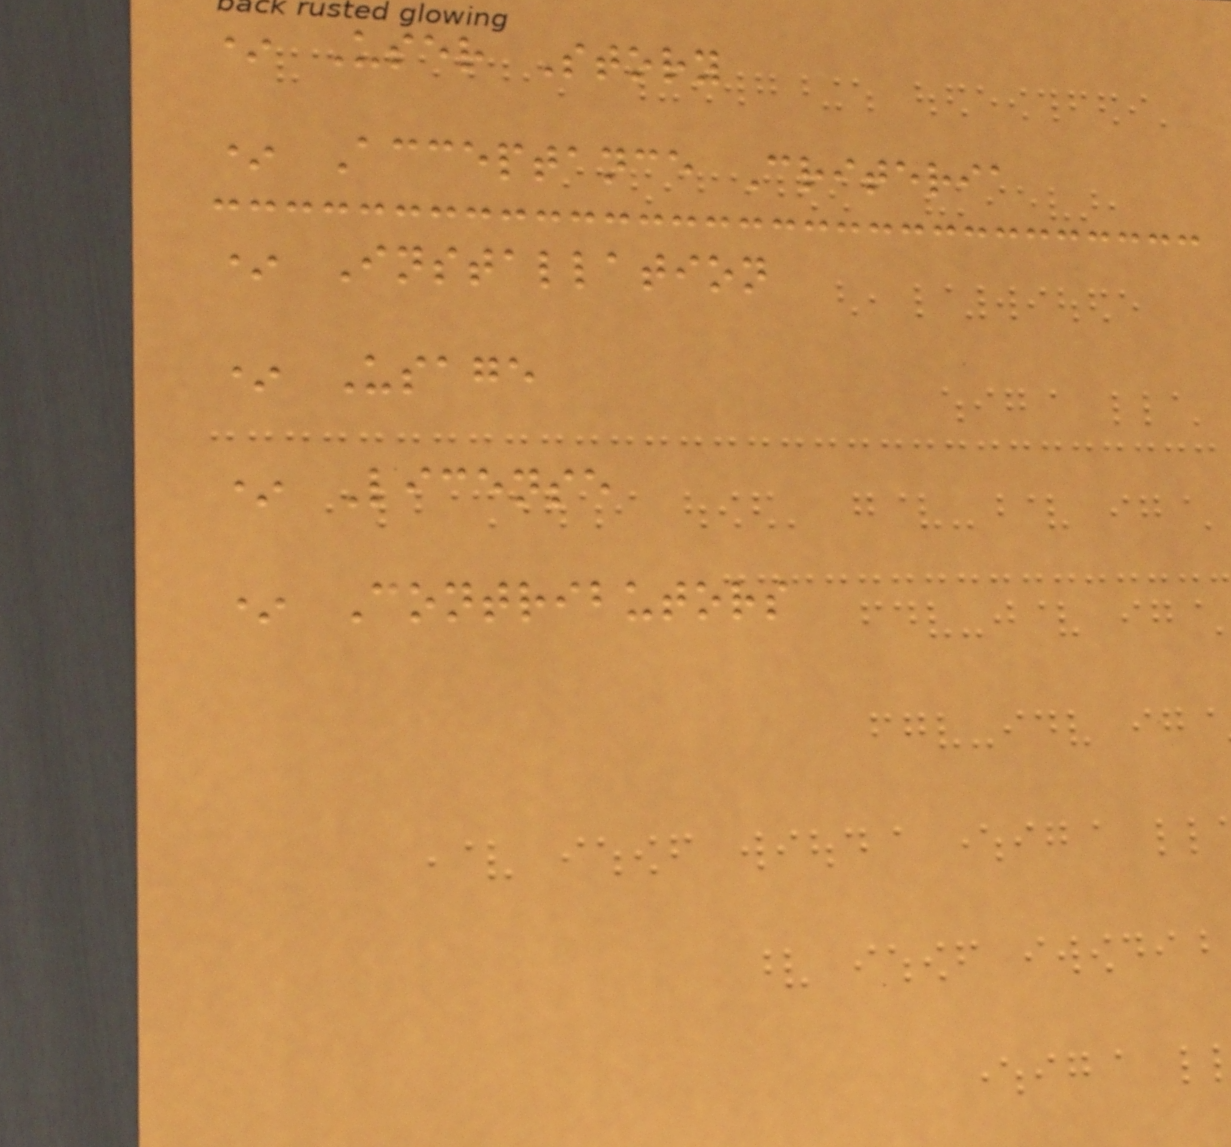* User Story
* Acceptance Criteria
* Installation
* Usage
* License
* Contributors
